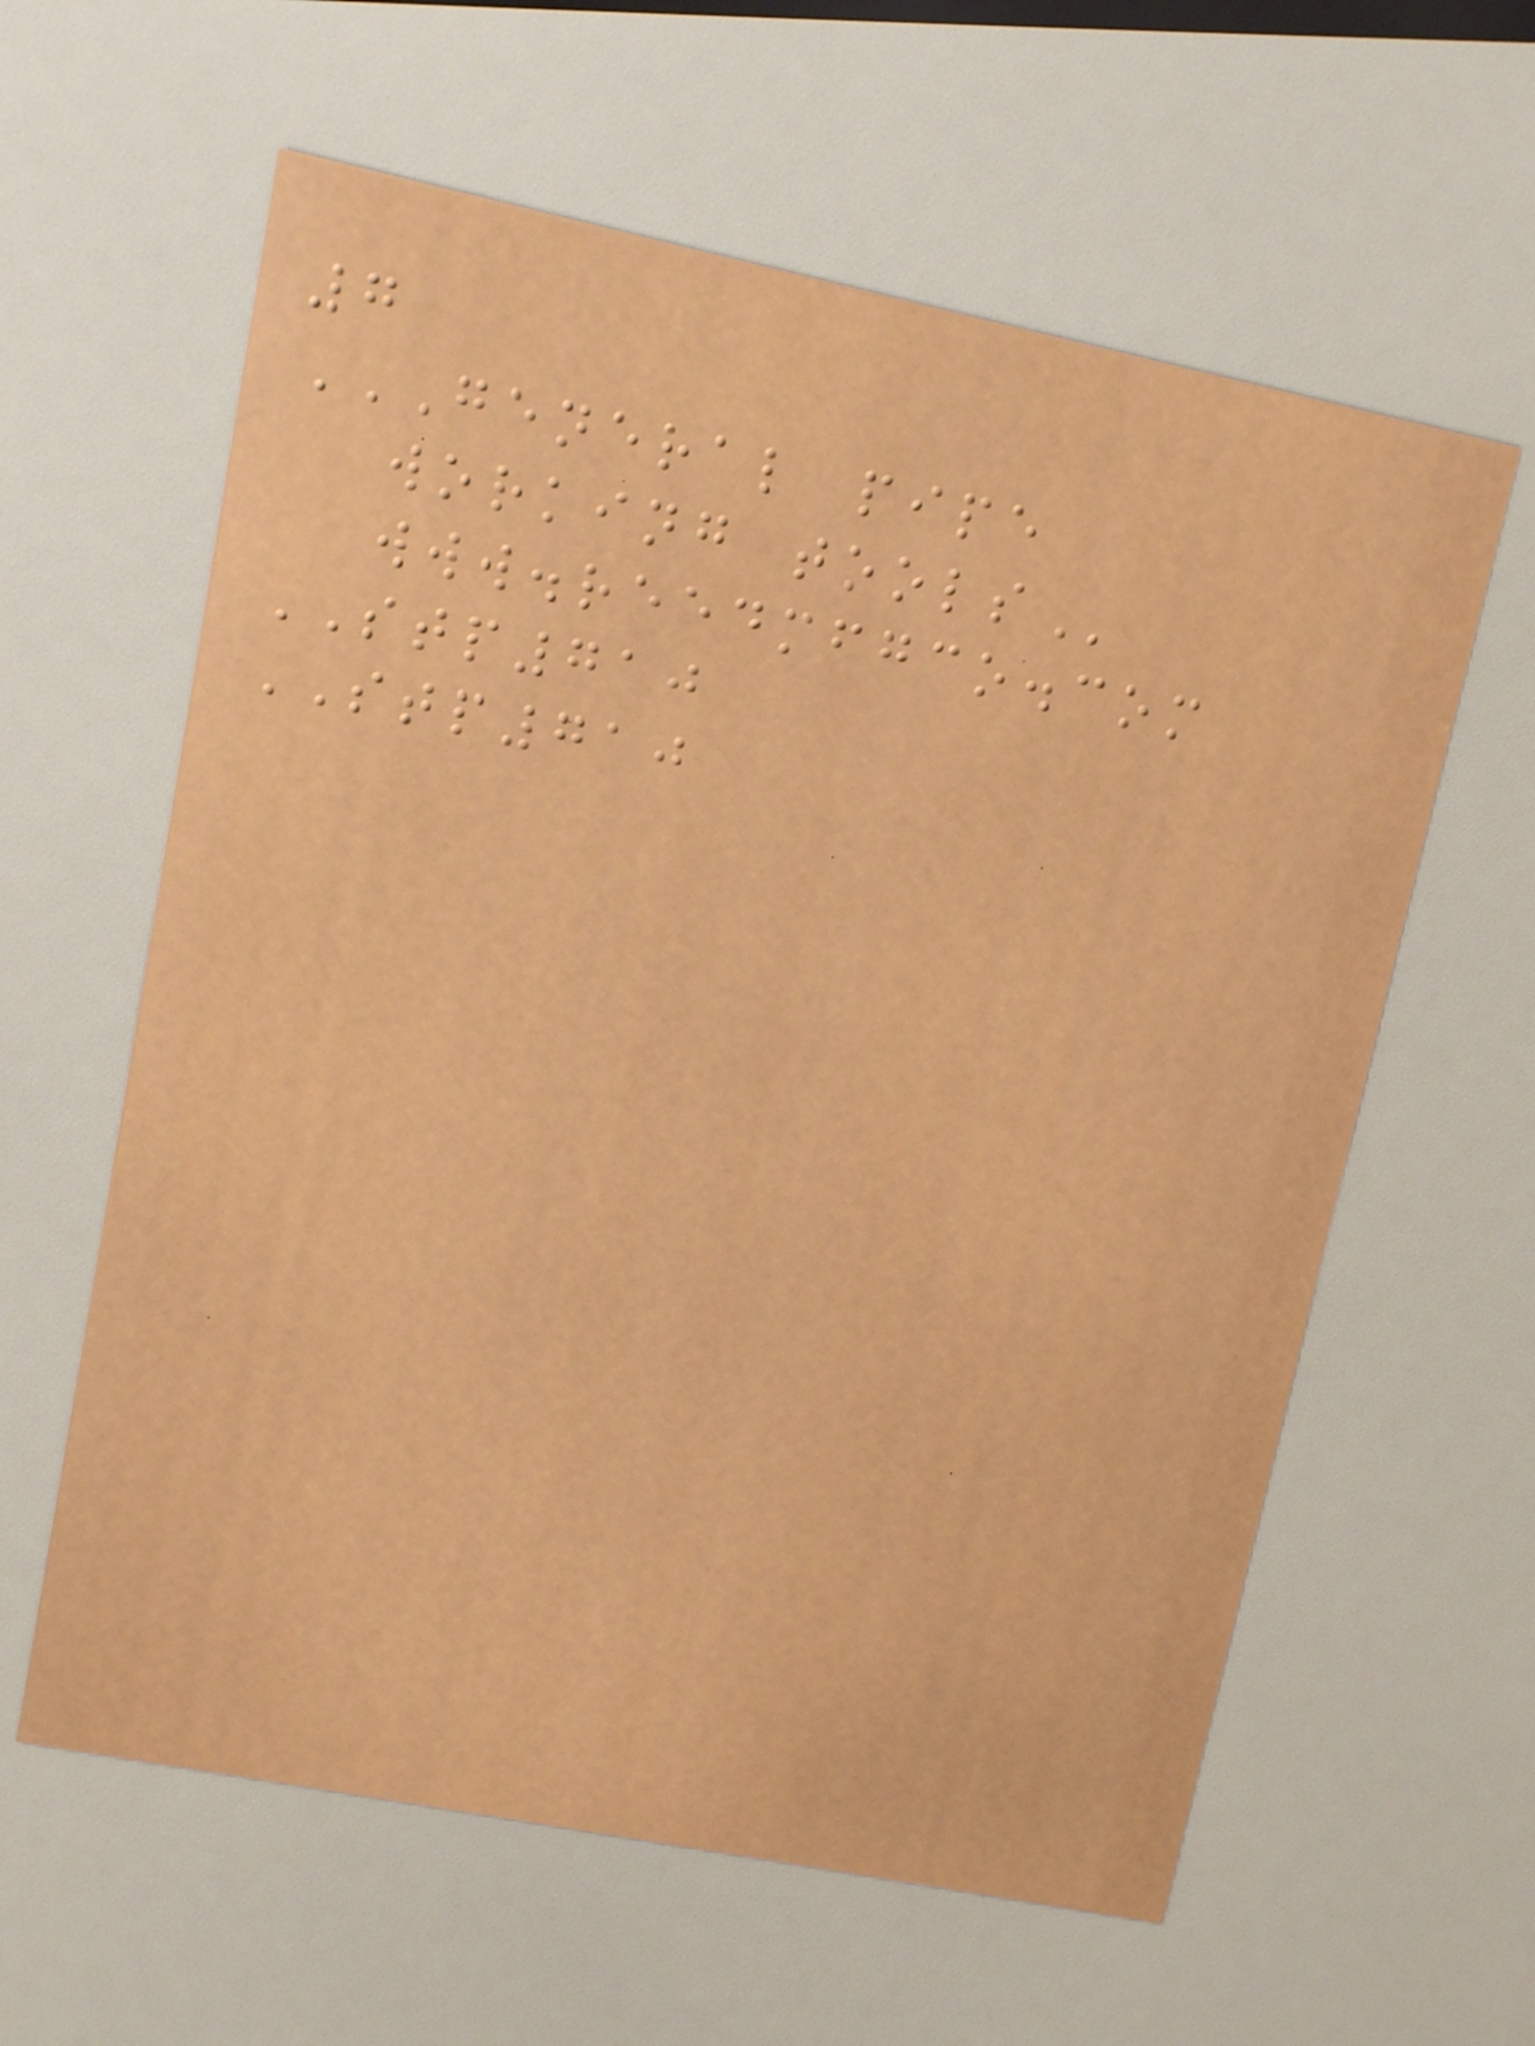7
GENERAL PIPE
WORKING TOOLS
www.reedmfgco.com
STP710
STP710
